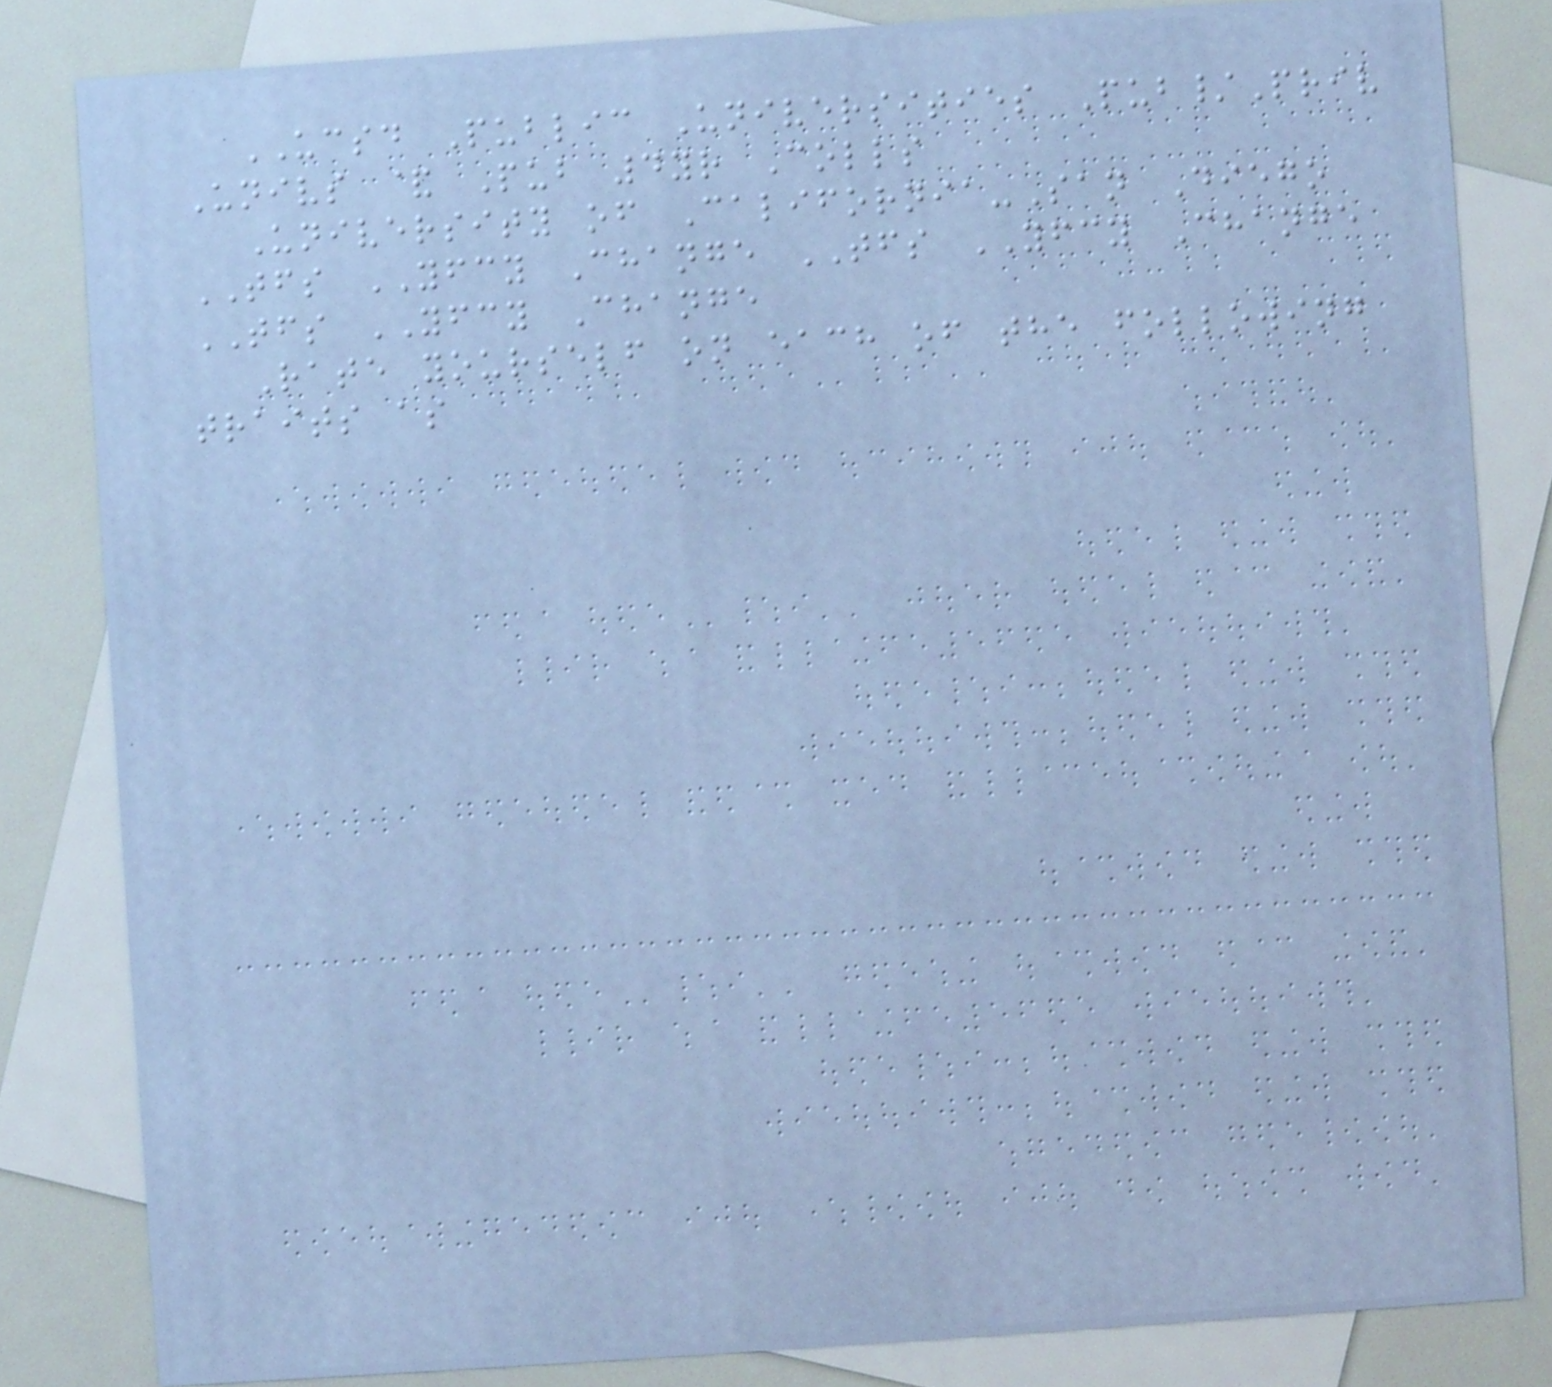UCSD Public Universities Pub/Priv
Univs & Pub 4yr Colls
University of California-San Diego
TFS YFCY Change TFS YFCY Change
TFS YFCY Change
Rate yourself on each of the following
traits as
